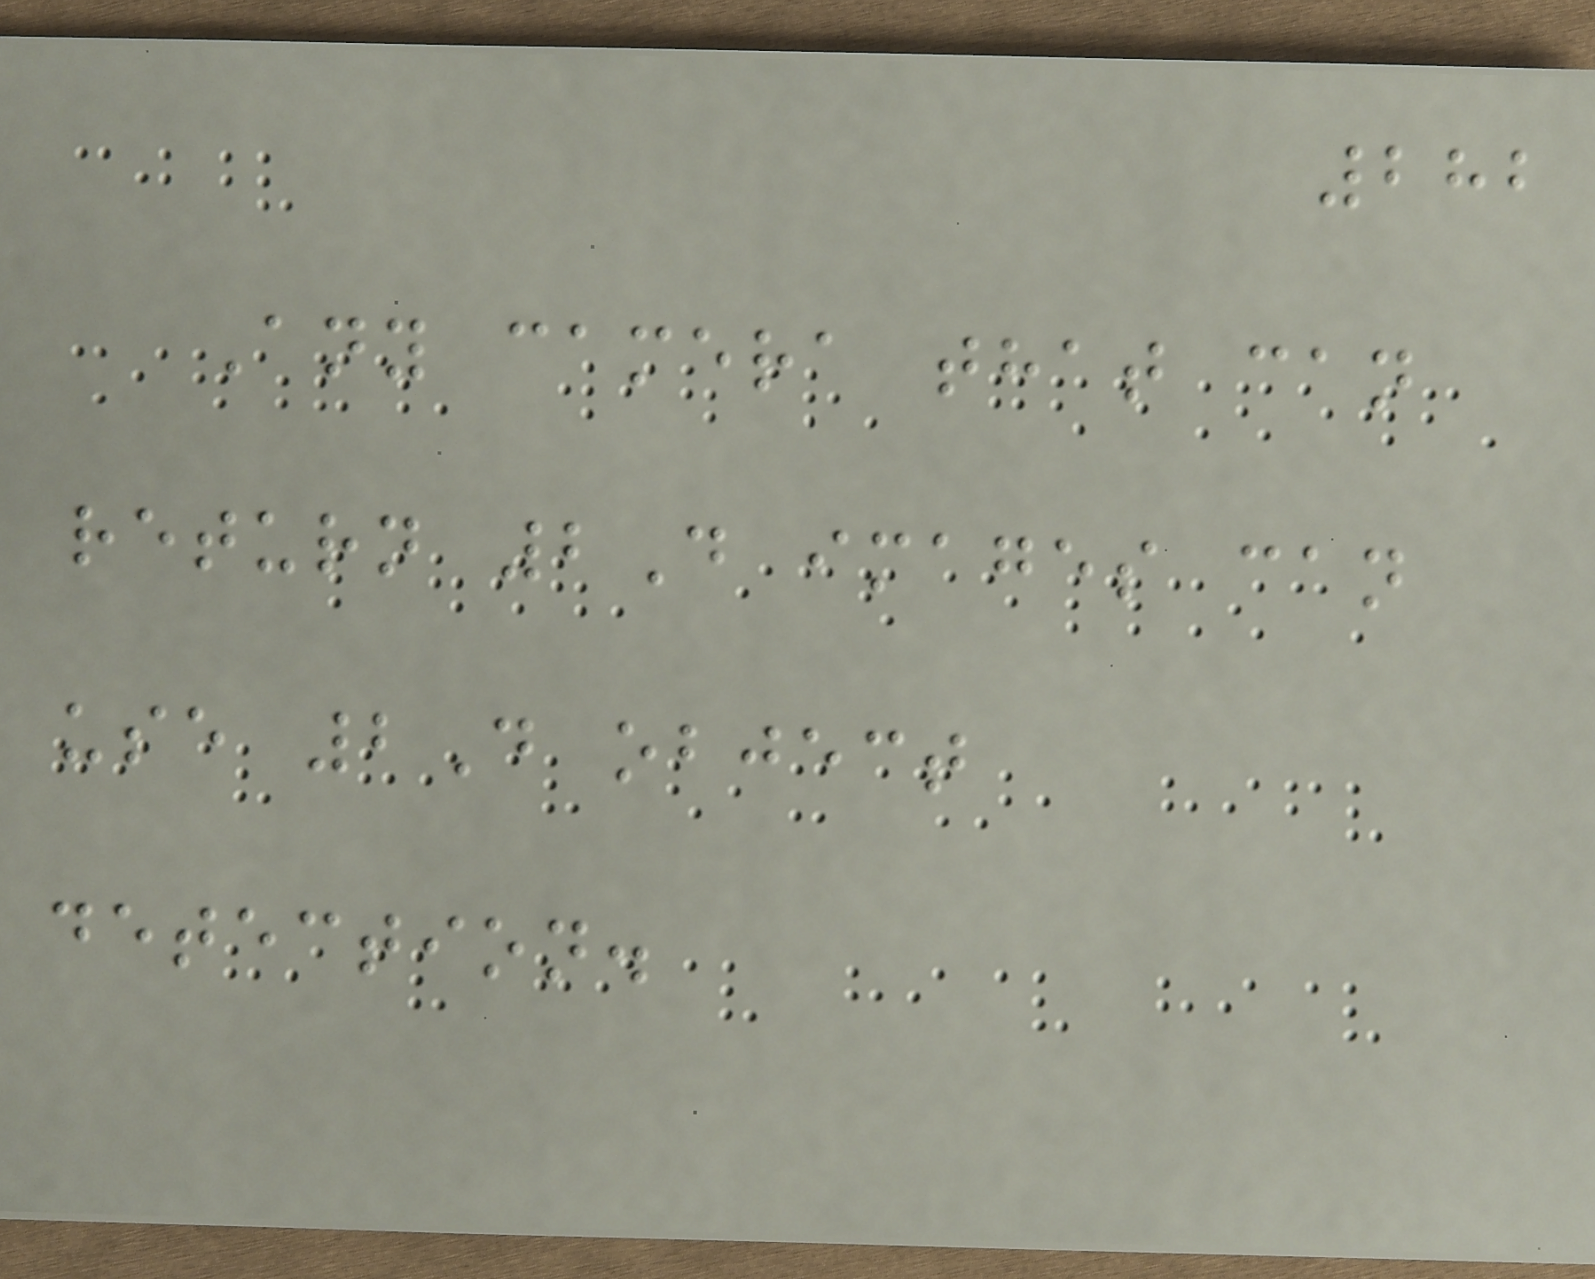282
Any camera that can
return 2D images can
use 2D object
detection.
